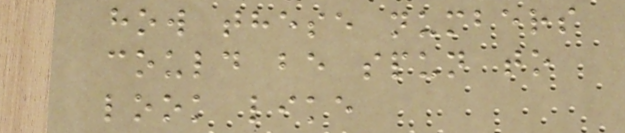how these numbers
could be spun to
look like
